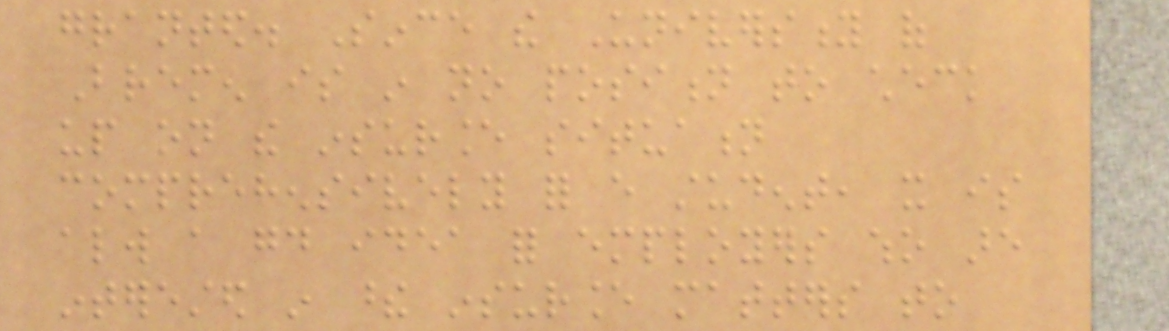granted. Since the University of
Bremen is in no position to check
up on the insurance situation
comprehensively for every student, it is
always a good idea for employers who are
interested in these insurance matters to
